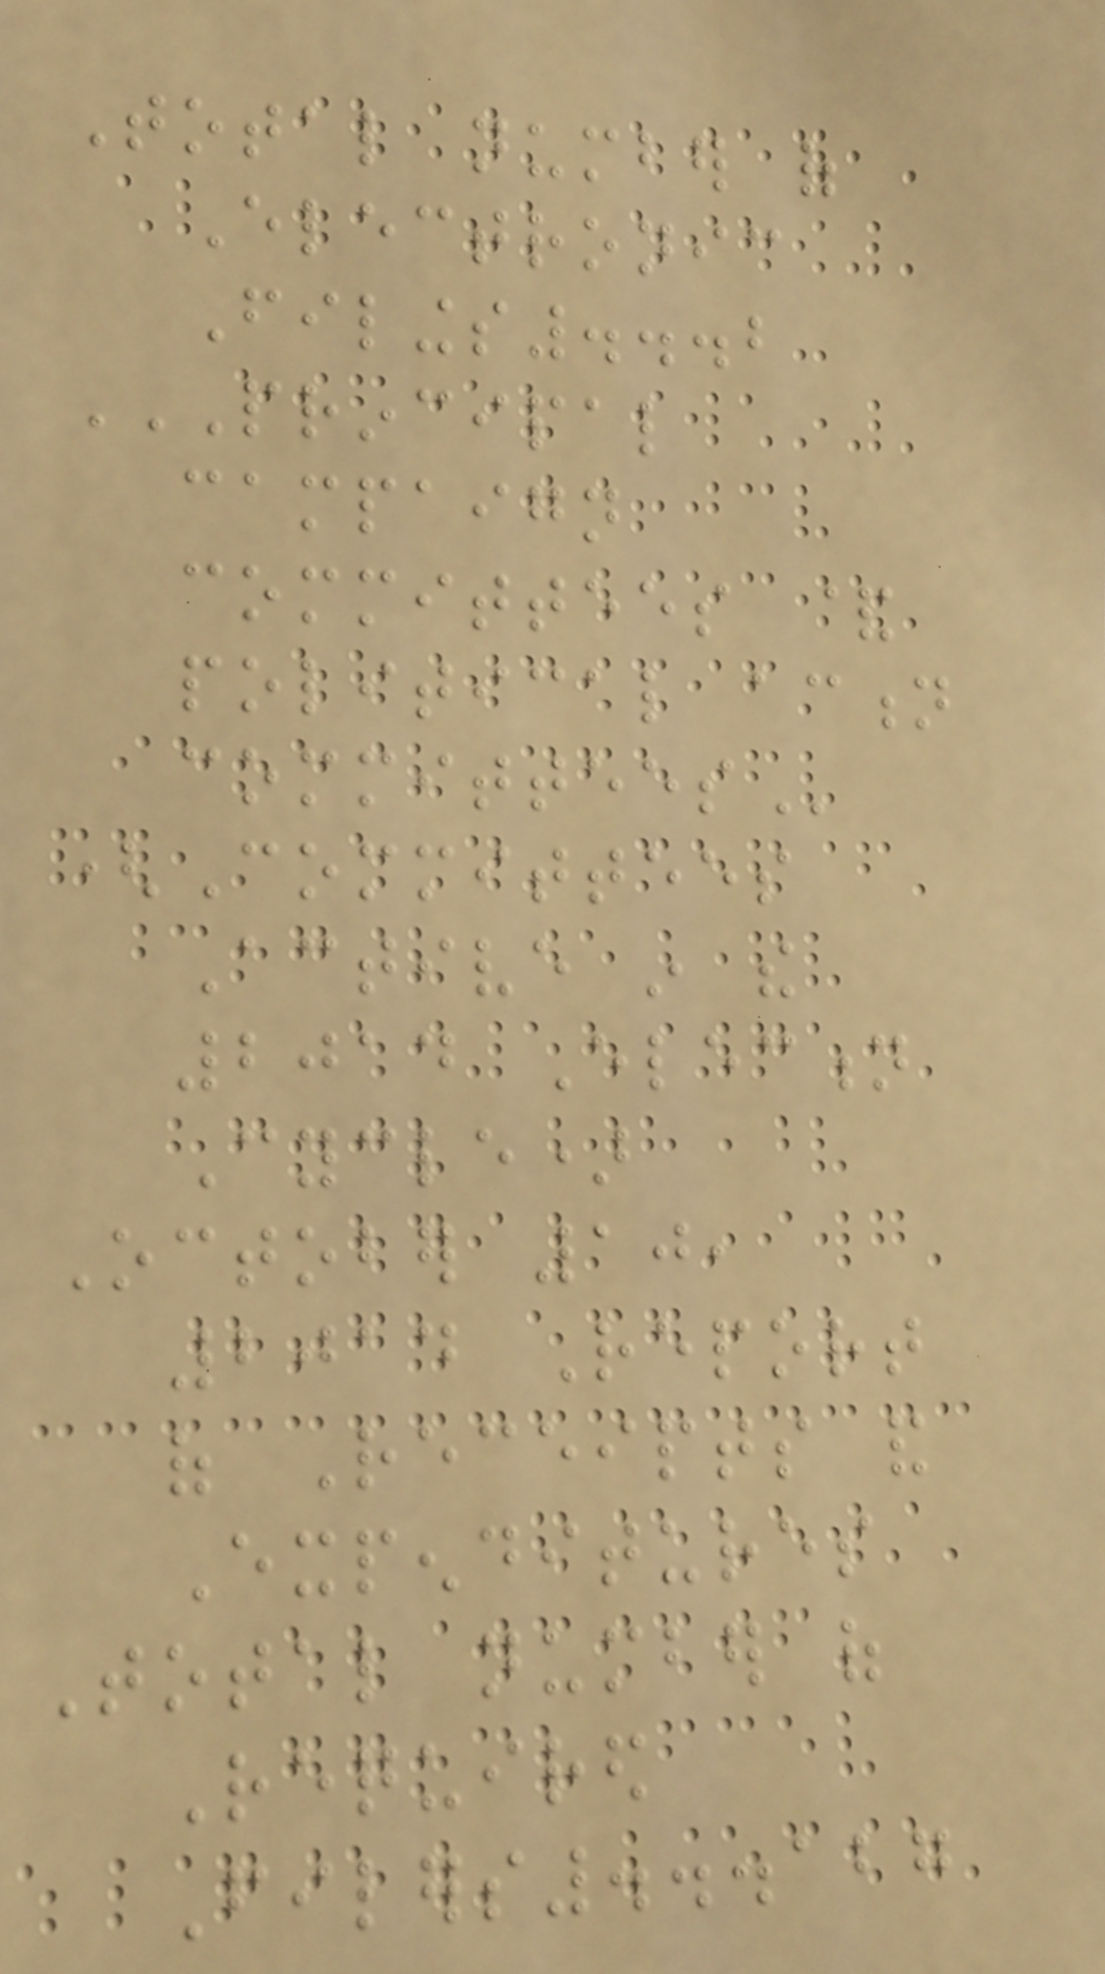Total number of
Electronic
Filings...2
PRINCIPAL
CAMPAIGN
COMMITTEES &
POLITICAL ACTION
COMMITTEES
(Committees
Active in the
2014 Election
Cycle)
October 10,
2014 Report
of Receipts and
Expenditures
Total number of
Required
Filers...127
